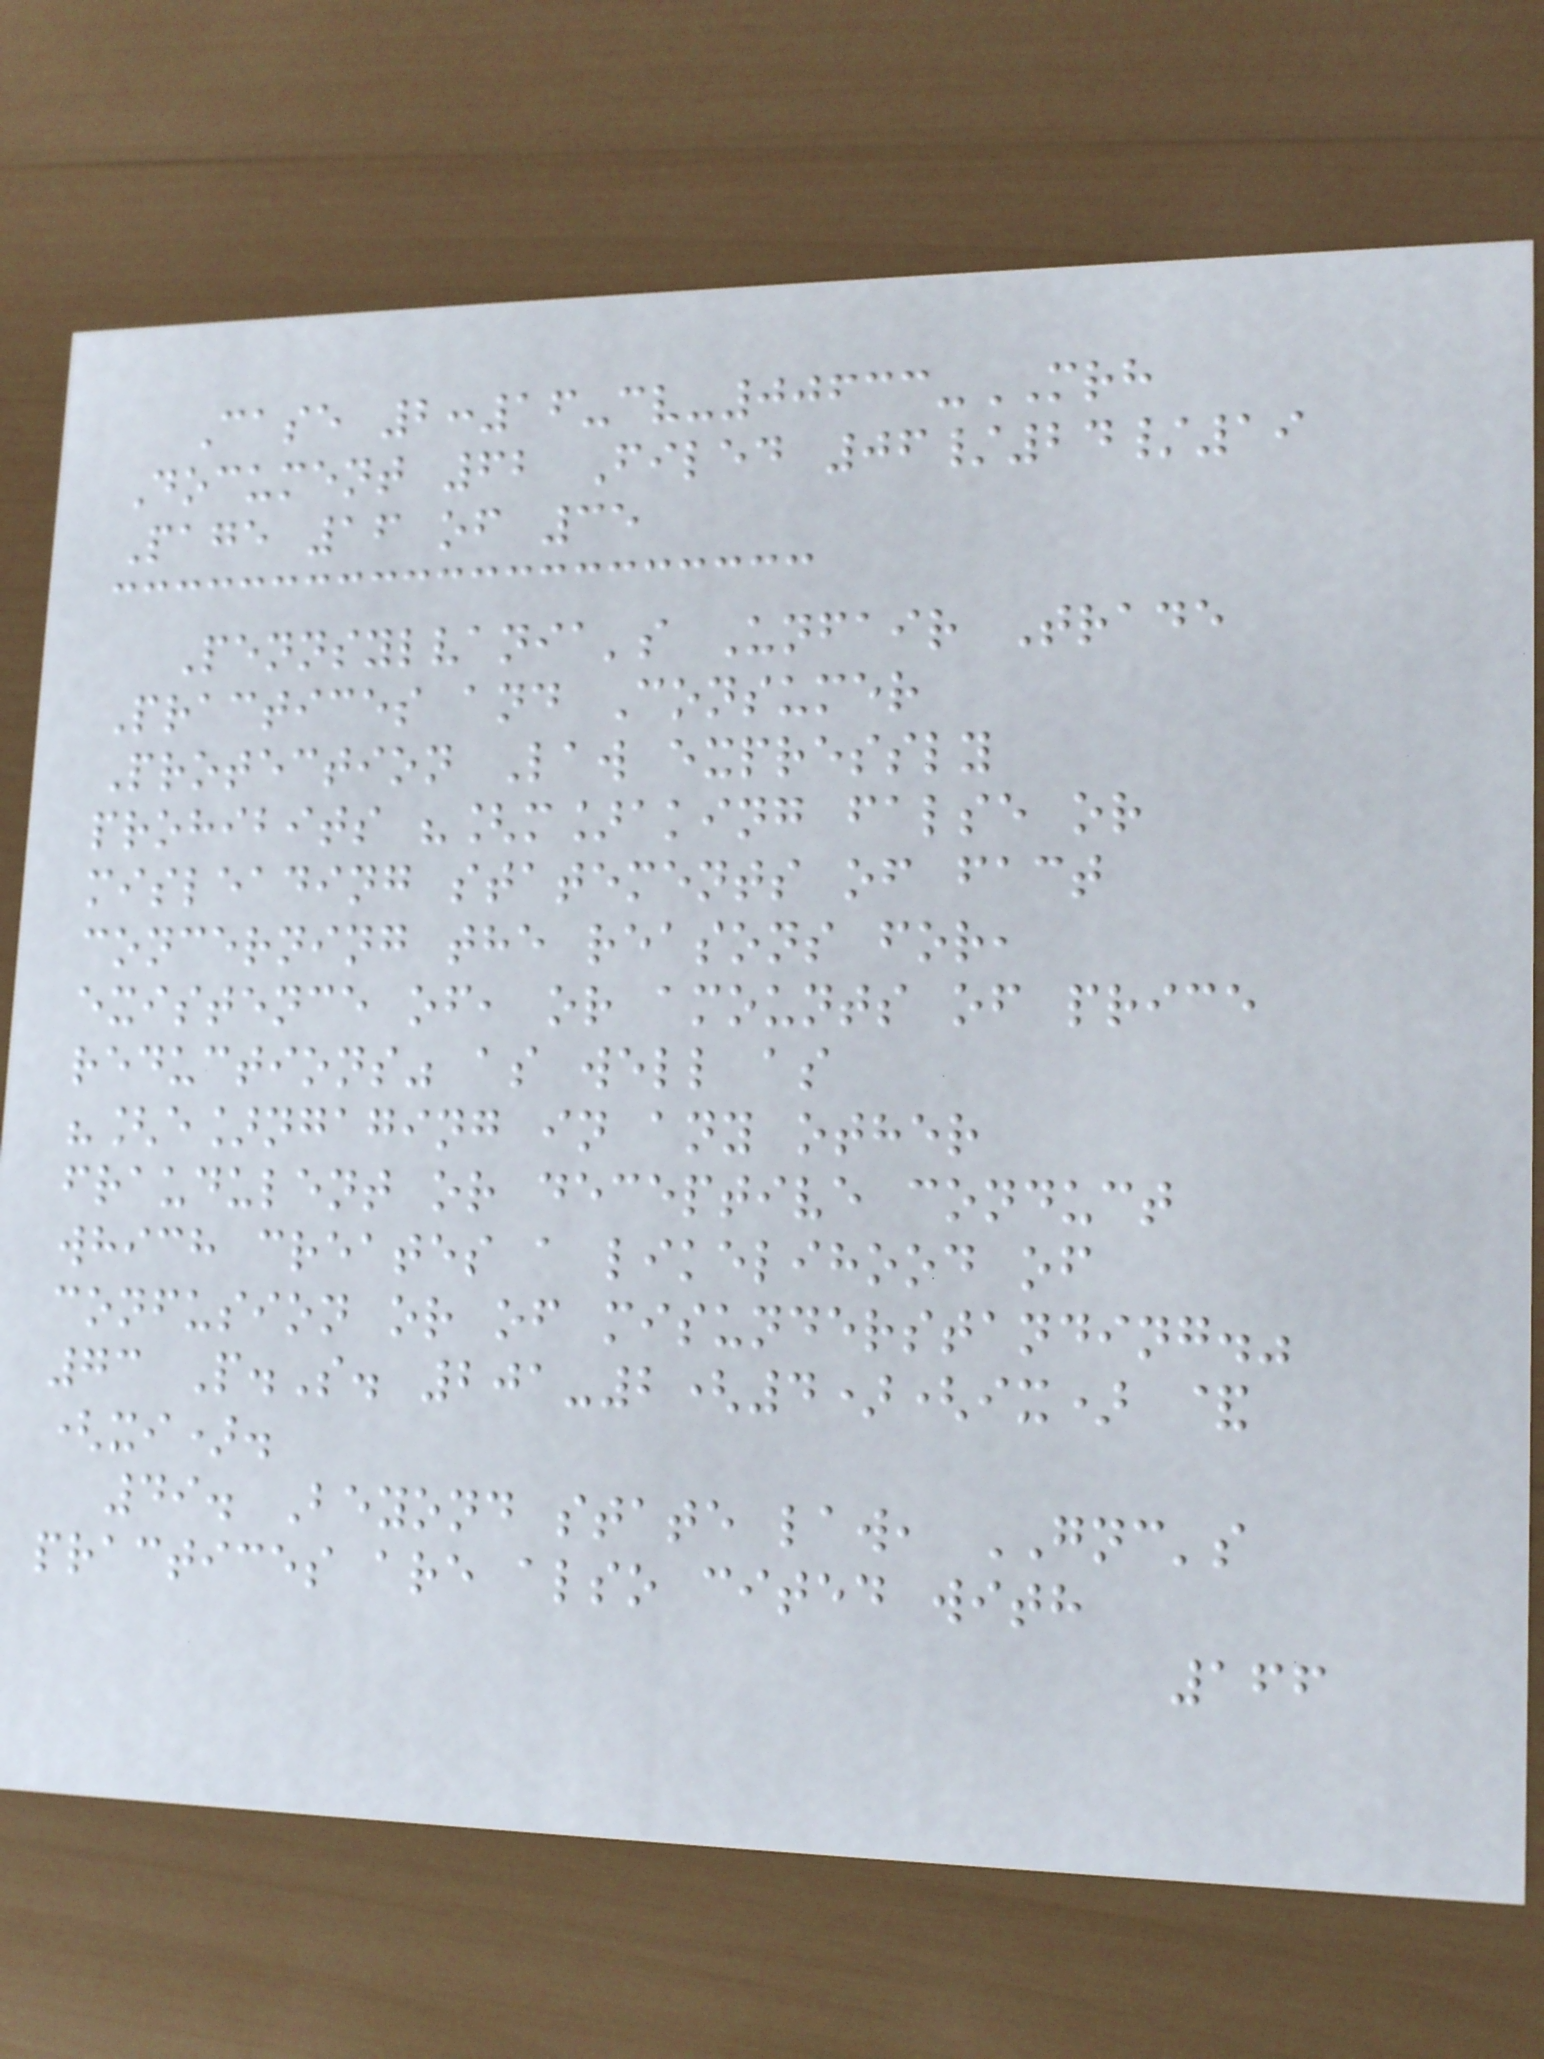Case 2:16-cv-00633-MRH
Document 62 Filed 06/24/19
Page 16 of 35
Pennsylvania's Unfair Trade
Practices and Consumer
Protection Law expressly
prohibits "[m]aking false or
misleading statements of fact
concerning the reasons for,
existence of, or amounts of price
reductions" as well as
"[e]ngaging in any other
fraudulent or deceptive conduct
which creates a likelihood of
confusion or of misunderstanding."
73 P.S. 201-2(4)(ix) &
(xi).
49. Beyond state law, GNC's
practices are also cited with
166
